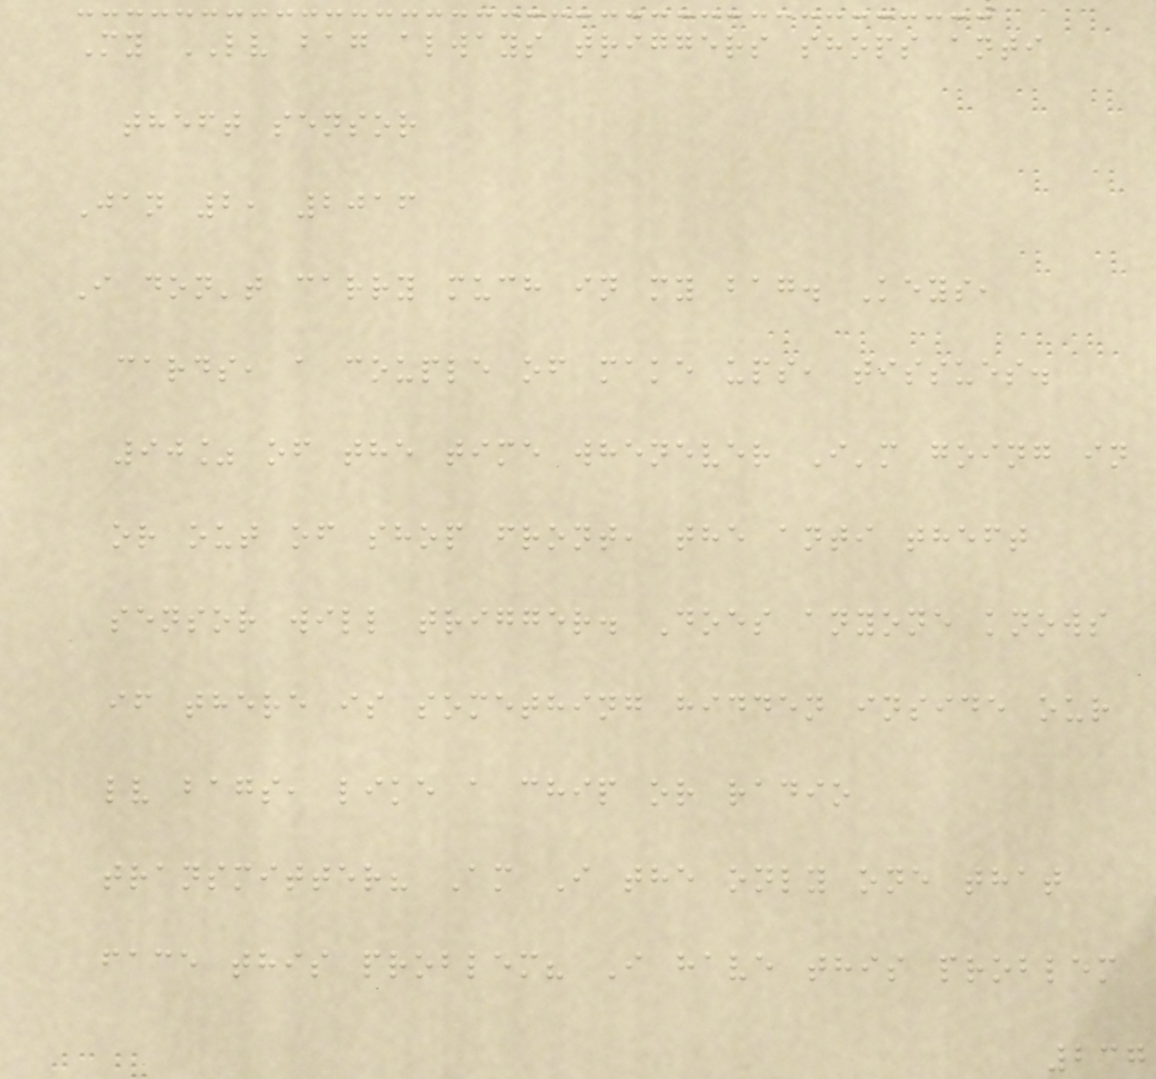My LV bag always triggers shops anti
theft sensor
Jan 2, 2016
I don't carry much in my bag. Keys,
cards, a couple of make ups, tissues.
90% of the time whenever I'm going in
or out of shop front, the anti theft
sensor will trigger. Does anyone knows
if there is something hidden inside our
lv bags, like a chip or radio
transmitter? Am I the only one that
face this problem? I have this problem
237
